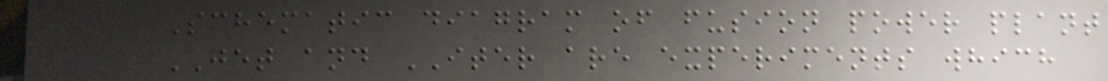Schematic diagram of fusion power plant
JET and ITER are experiments which
